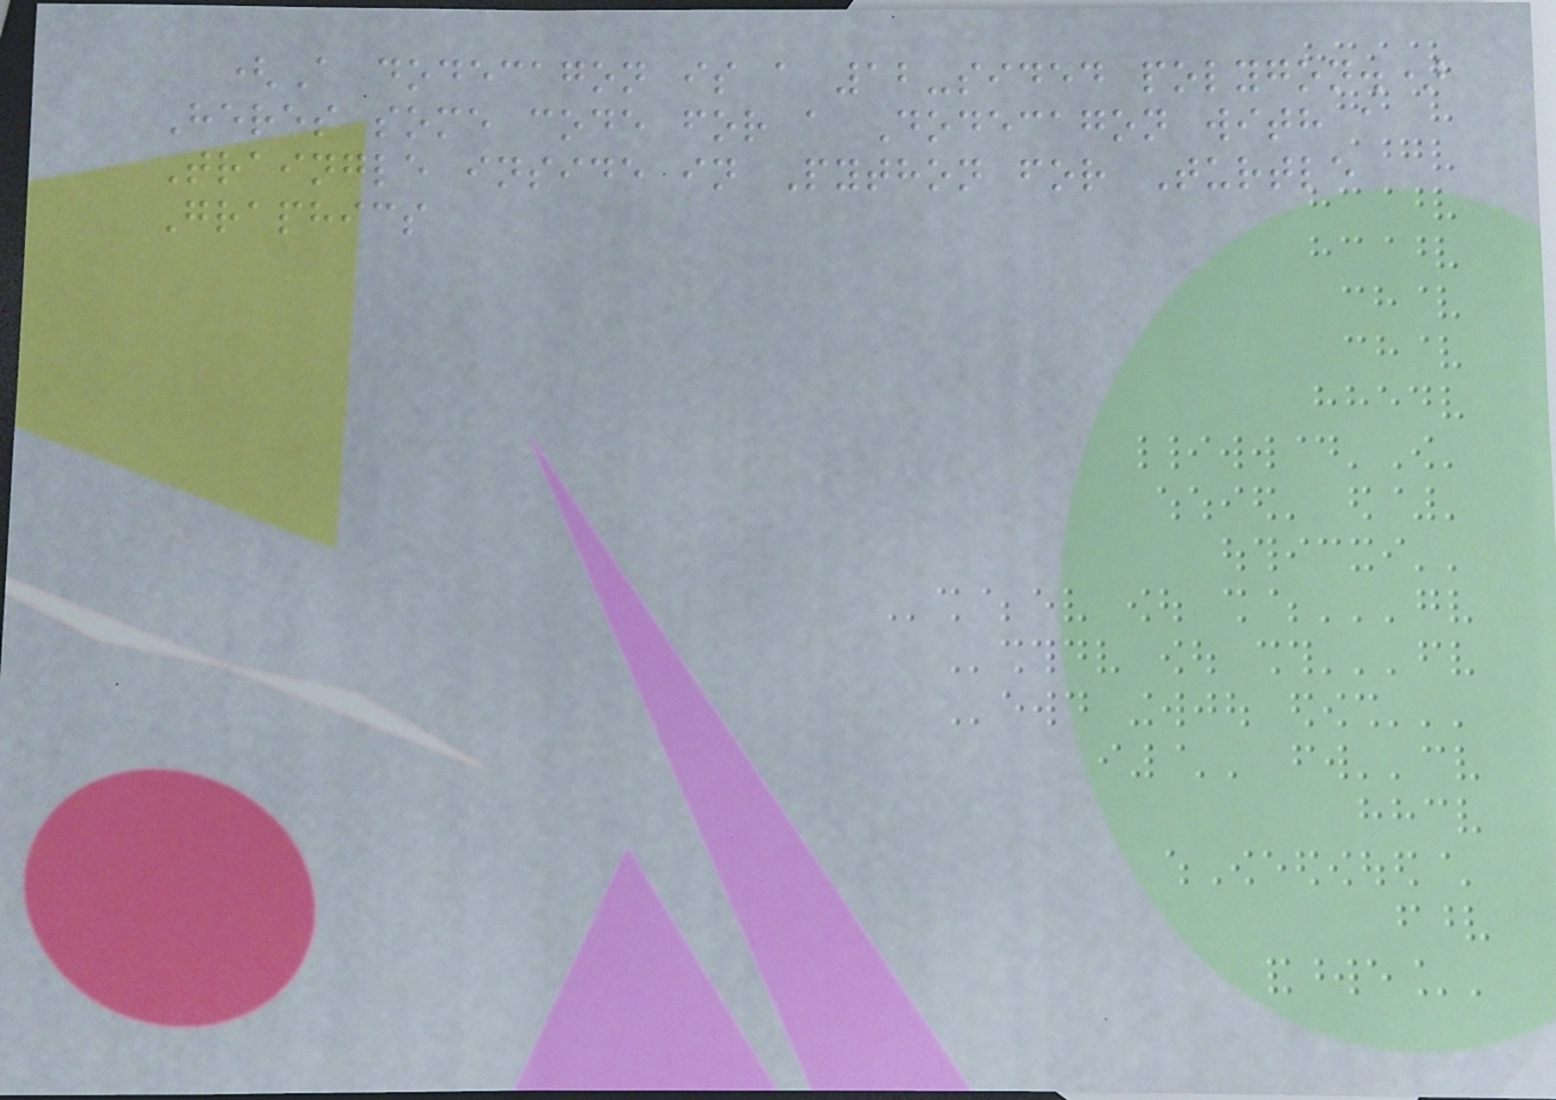(A dodecagon is a 12-sided polygon.)
Heres some code for a Dodecagon with a
Traingle inside in Python for Turtle
Graphics
